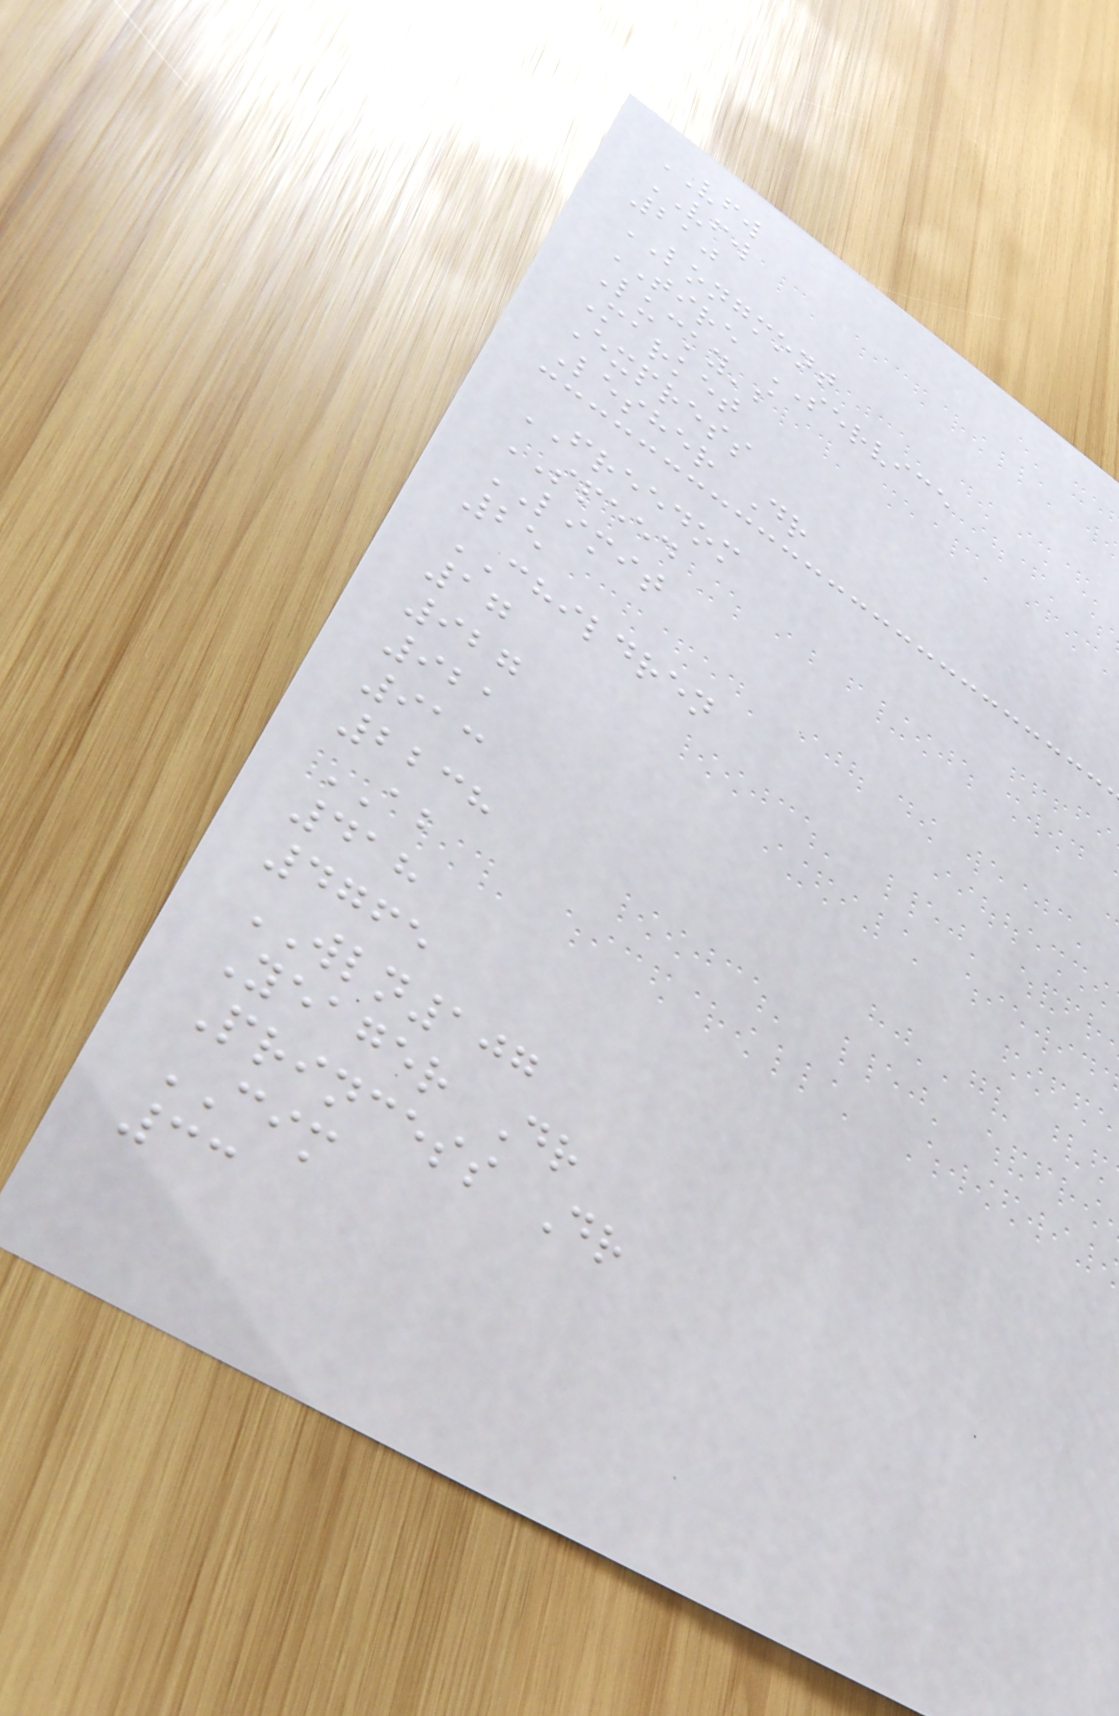VFW
VFW
210
LONGMONT
TIRE SERVICE
Lucky's
Market
Express
Lesher Dr
FREEDOM
SPEED
LIMIT
25
CHILDREN
17
927
921
913
2238
AB
418
4765
WLN107
Yeager Dr
Princess Dr
CIM
33
